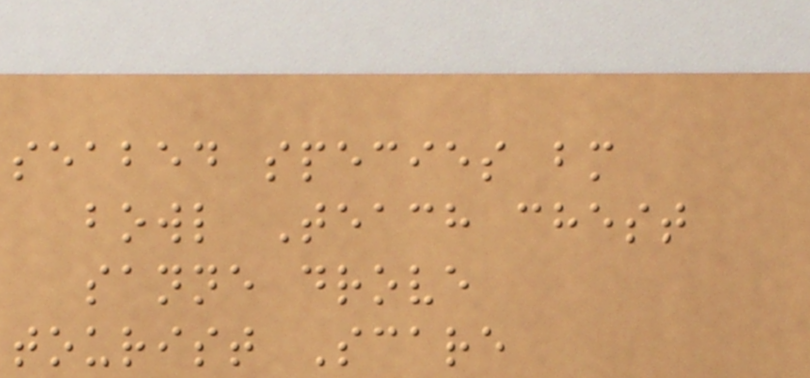seabed species bm
bowl Teach chest
sanne drove
tourist Scare
